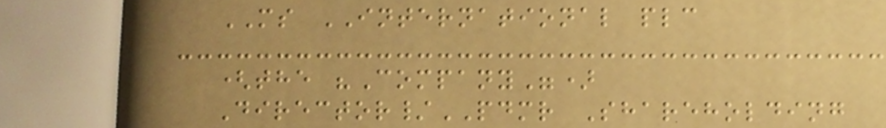MS INTERNATIONAL plc
(the "Company")
Director/PDMR Shareholding
